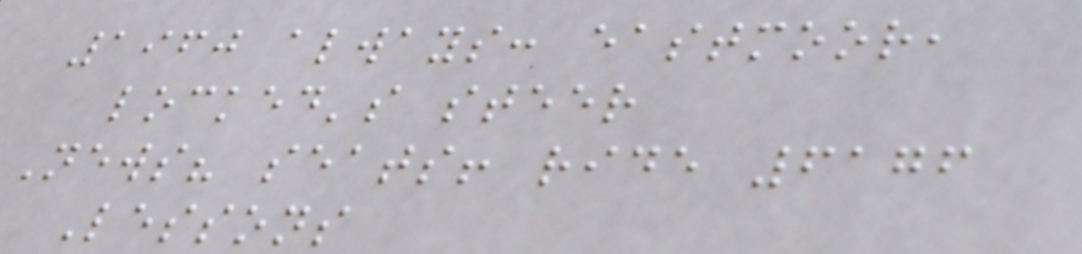1960 always: eastmoor,
locked's steer
News? seats! ride 6176
Lessons
